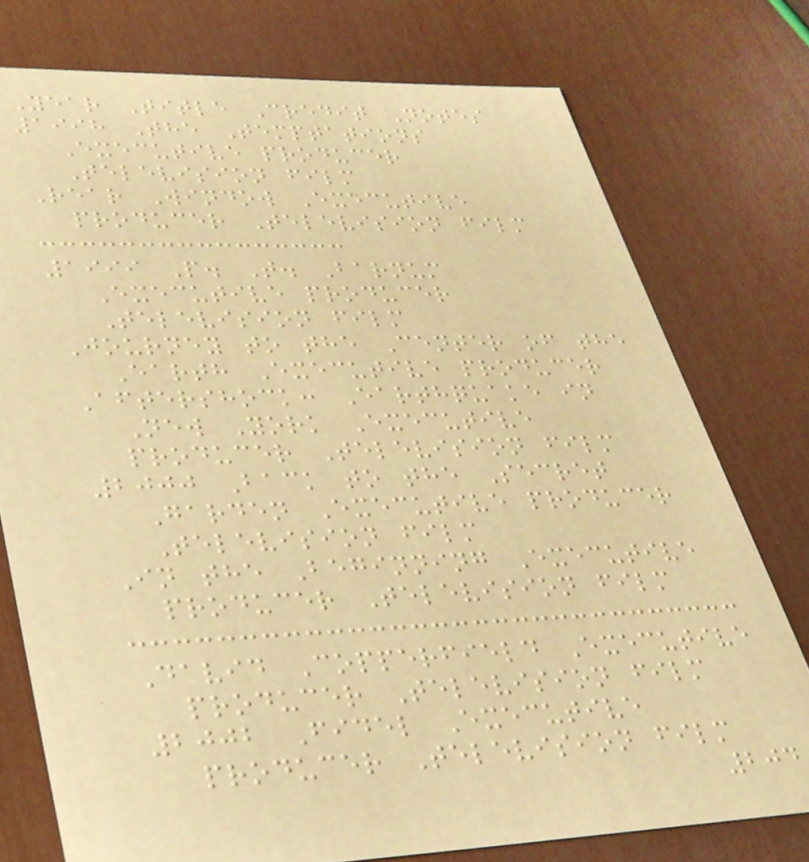Year Title Credit Notes
1998 The Temptations
Executive producer
Television film
Rear Window Executive
producer Television film
1999 P. T. Barnum
Executive producer
Television film
Journey to the Center of the
Earth Executive producer
Aftershock: Earthquake in
New York Executive
producer Television film
2000 Back to the Secret
Garden Executive producer
Television film
In the Beginning Executive
producer Television film
David Copperfield Executive
producer Television film
2002 Fidel Executive
producer Television film
204
